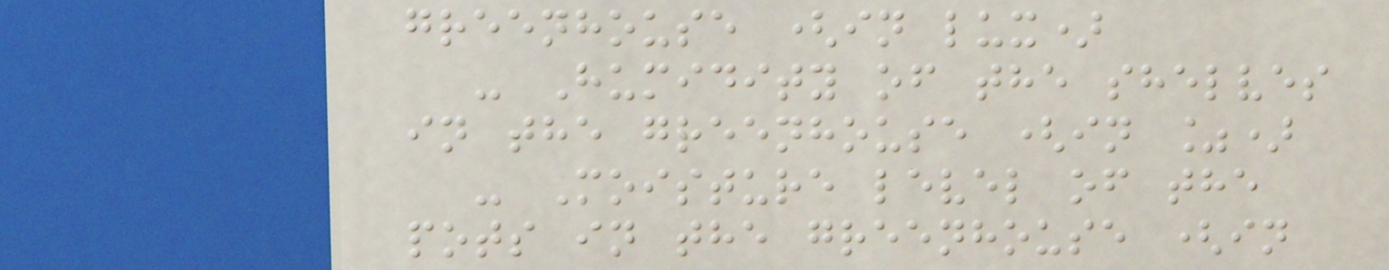greenhouse (in lux)
- Humidity of the shelves
in the greenhouse (in %)
- Moisture level of the
pots in the greenhouse (in
